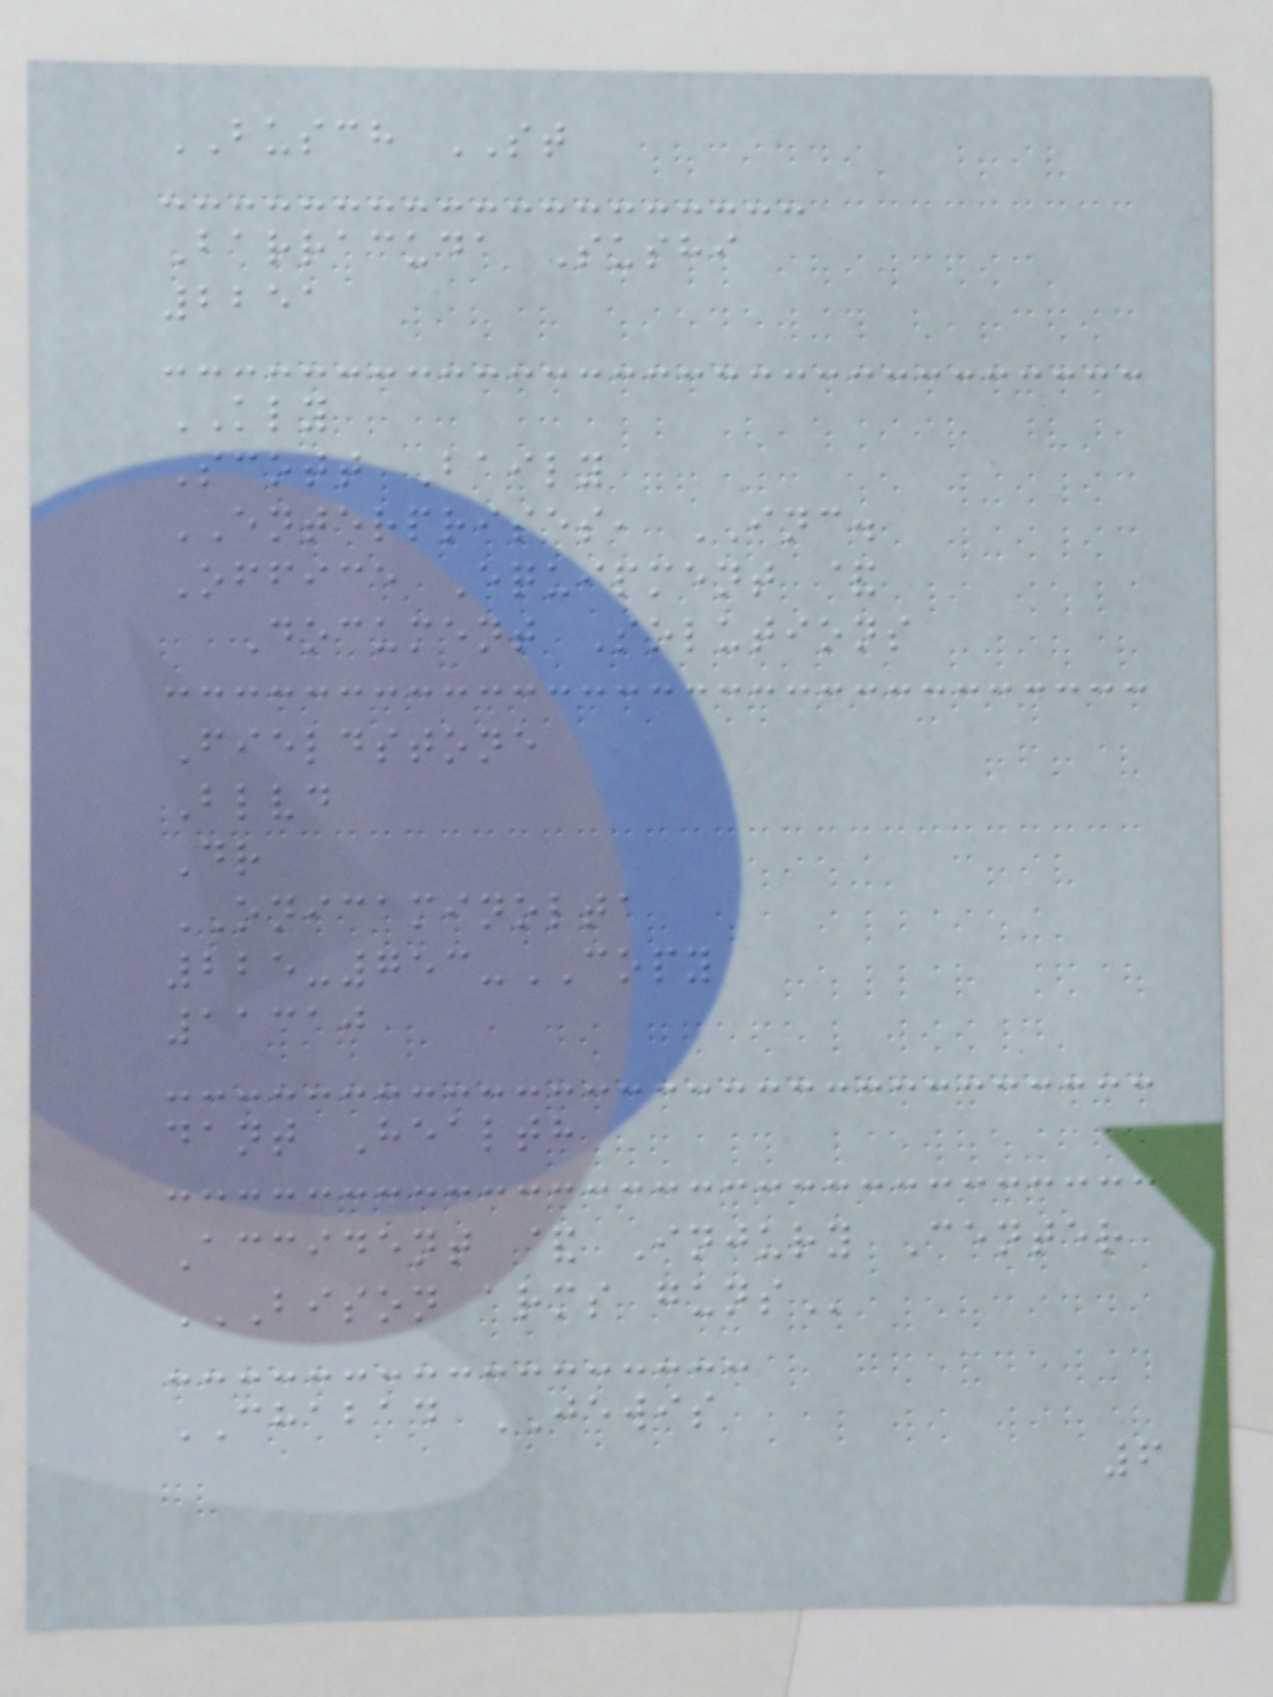BUSCH ST
Barracuda Sushi
2251
KLY
Scott Baily
ENTERPRISES, INC.
Office Equipment &
Document Solutions
Fieldstone
Blvd
Dr
ONICAMINOLTA
225-753-COPY
11310
dant Health
Accident & Injury Center
BISON ARMS GUNS
CHABAD JEWIS
6
